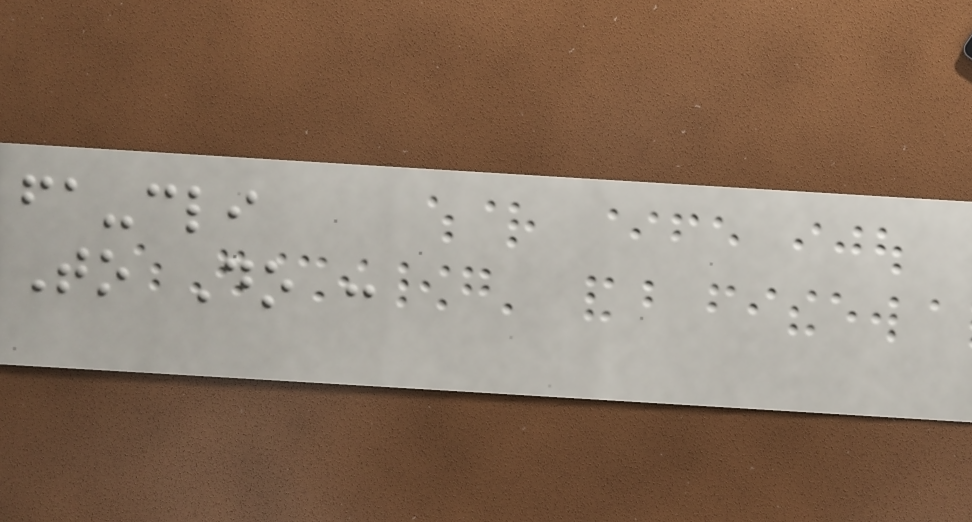fa-cli
To Do :
